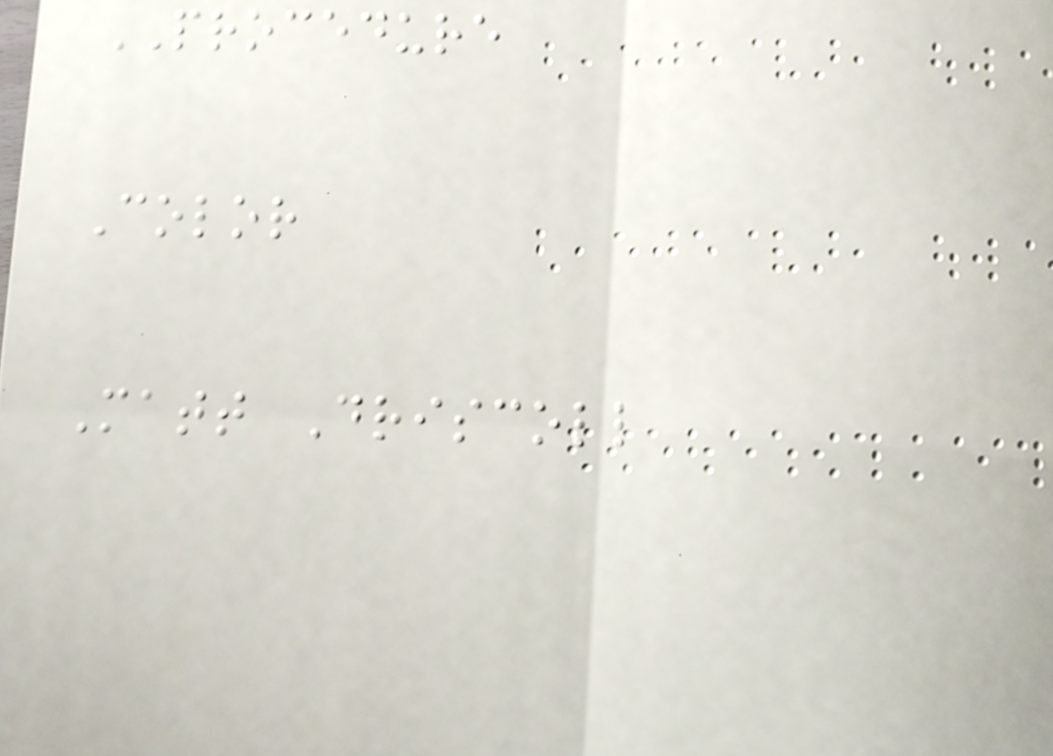PROCEDURE
Color
Matt Driscoll
